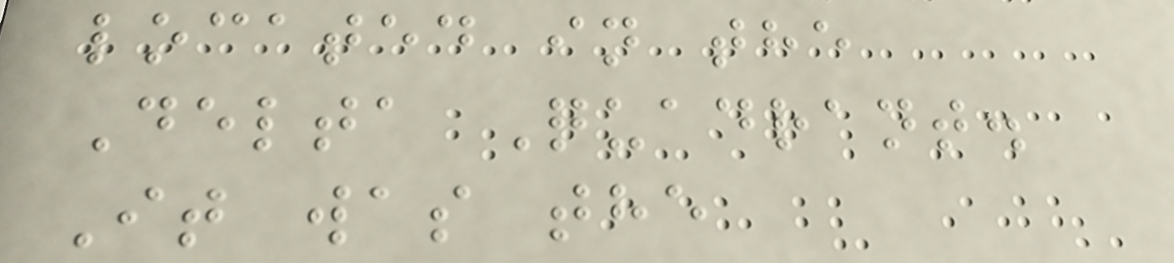located in the
Delta Quadrant.
It was the
